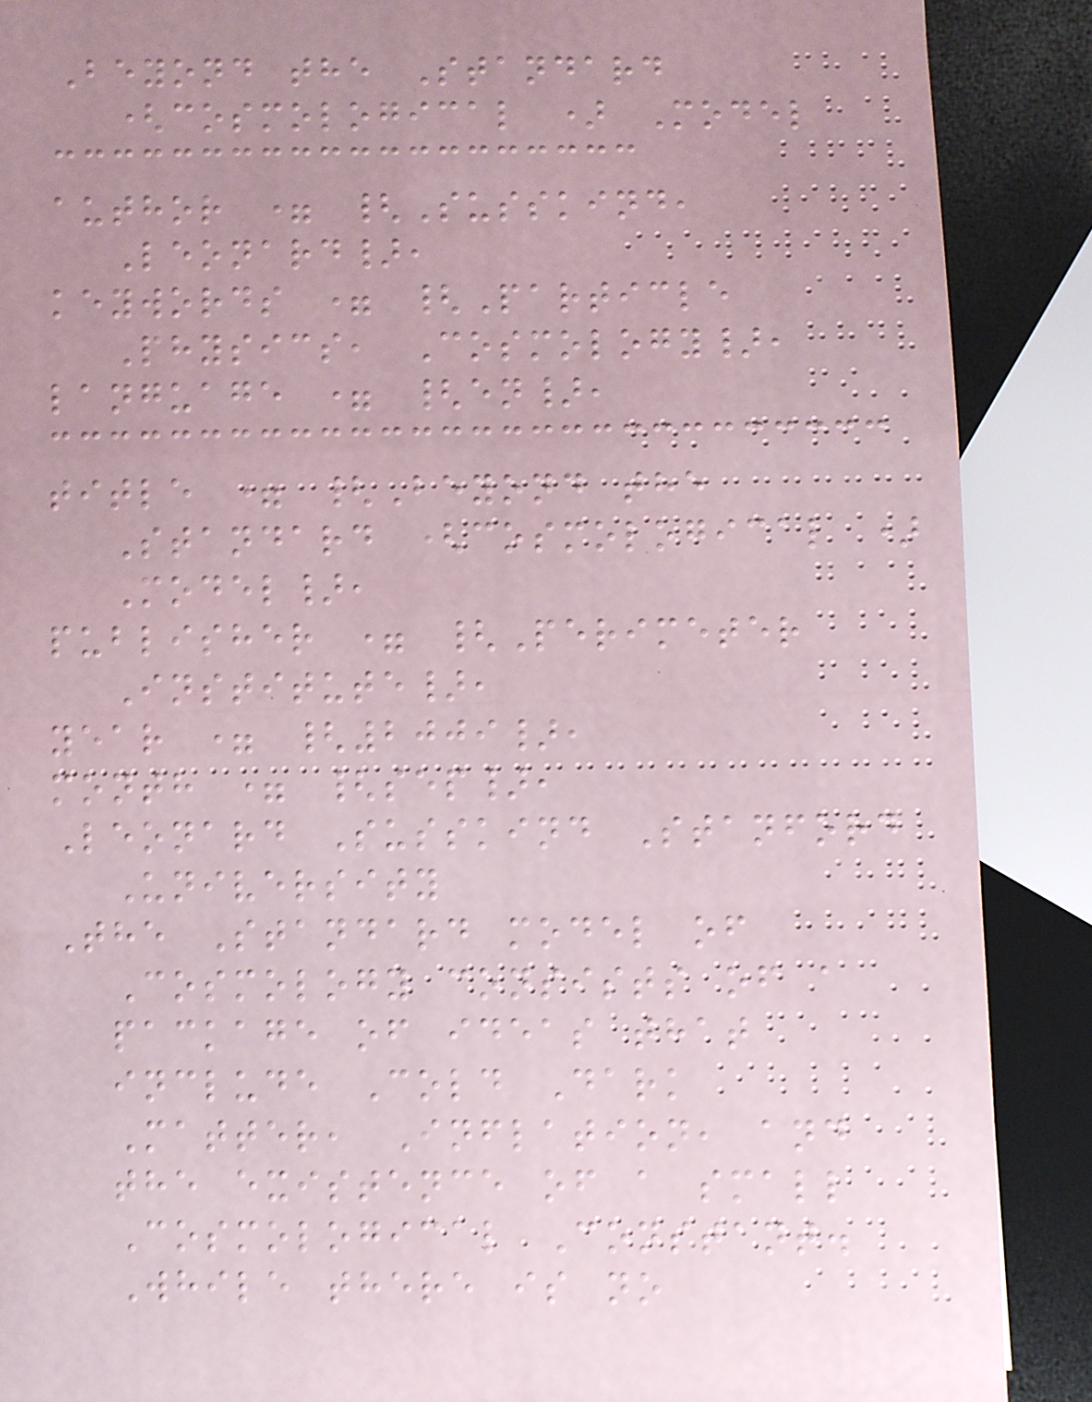Beyond the Standard
(cosmological ) Model
author = {Susskind,
Leonard},
keywords = {Particle
Physics, Cosmology},
language = {en},
title = {Beyond the
Standard (cosmological )
Model},
publisher = {Perimeter
Institute},
year = {2009},
month = {sep},
Leonard Susskind Stanford
University
The Standard model of
Cosmology consists of a
package of ideas that
include Cold Dark
Matter, Inflation, and
the existence of a small
Cosmological Constant.
While there is no
